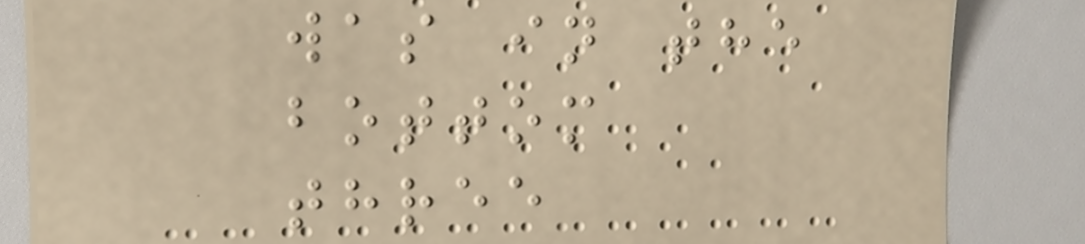was in the
bottom
three
